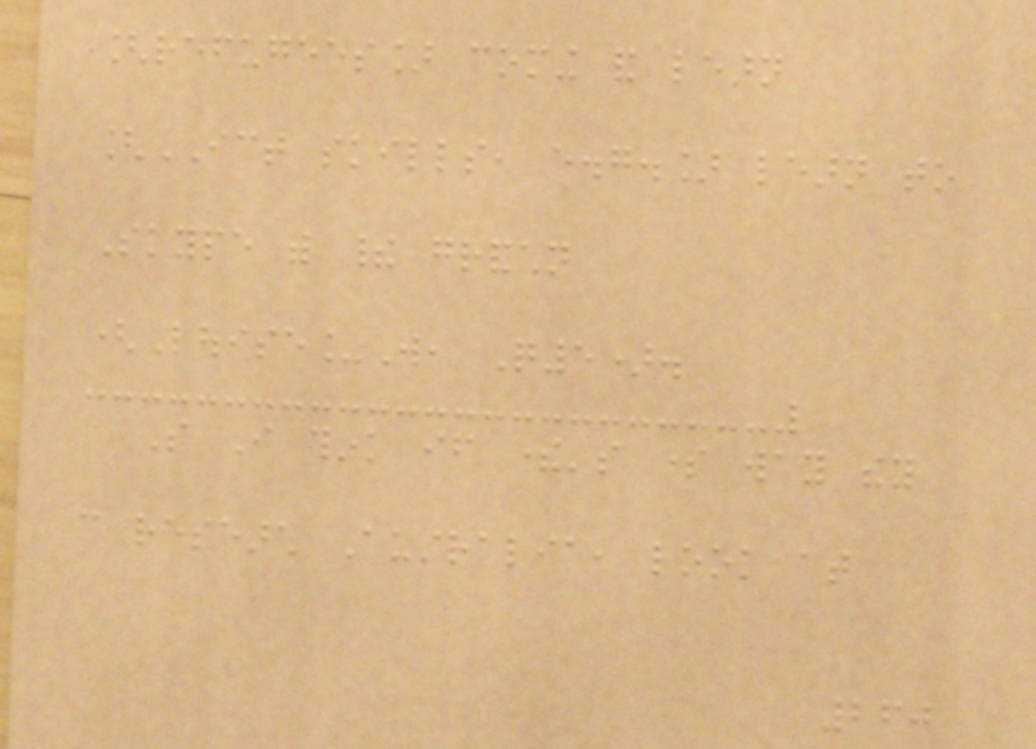[refugees] coming and learn
[ICT skills, e.g.] learn to
Skype with their grandchildren
(Louise_W, Q5).
So I think if there's some way they
can research Australia, look at
260
